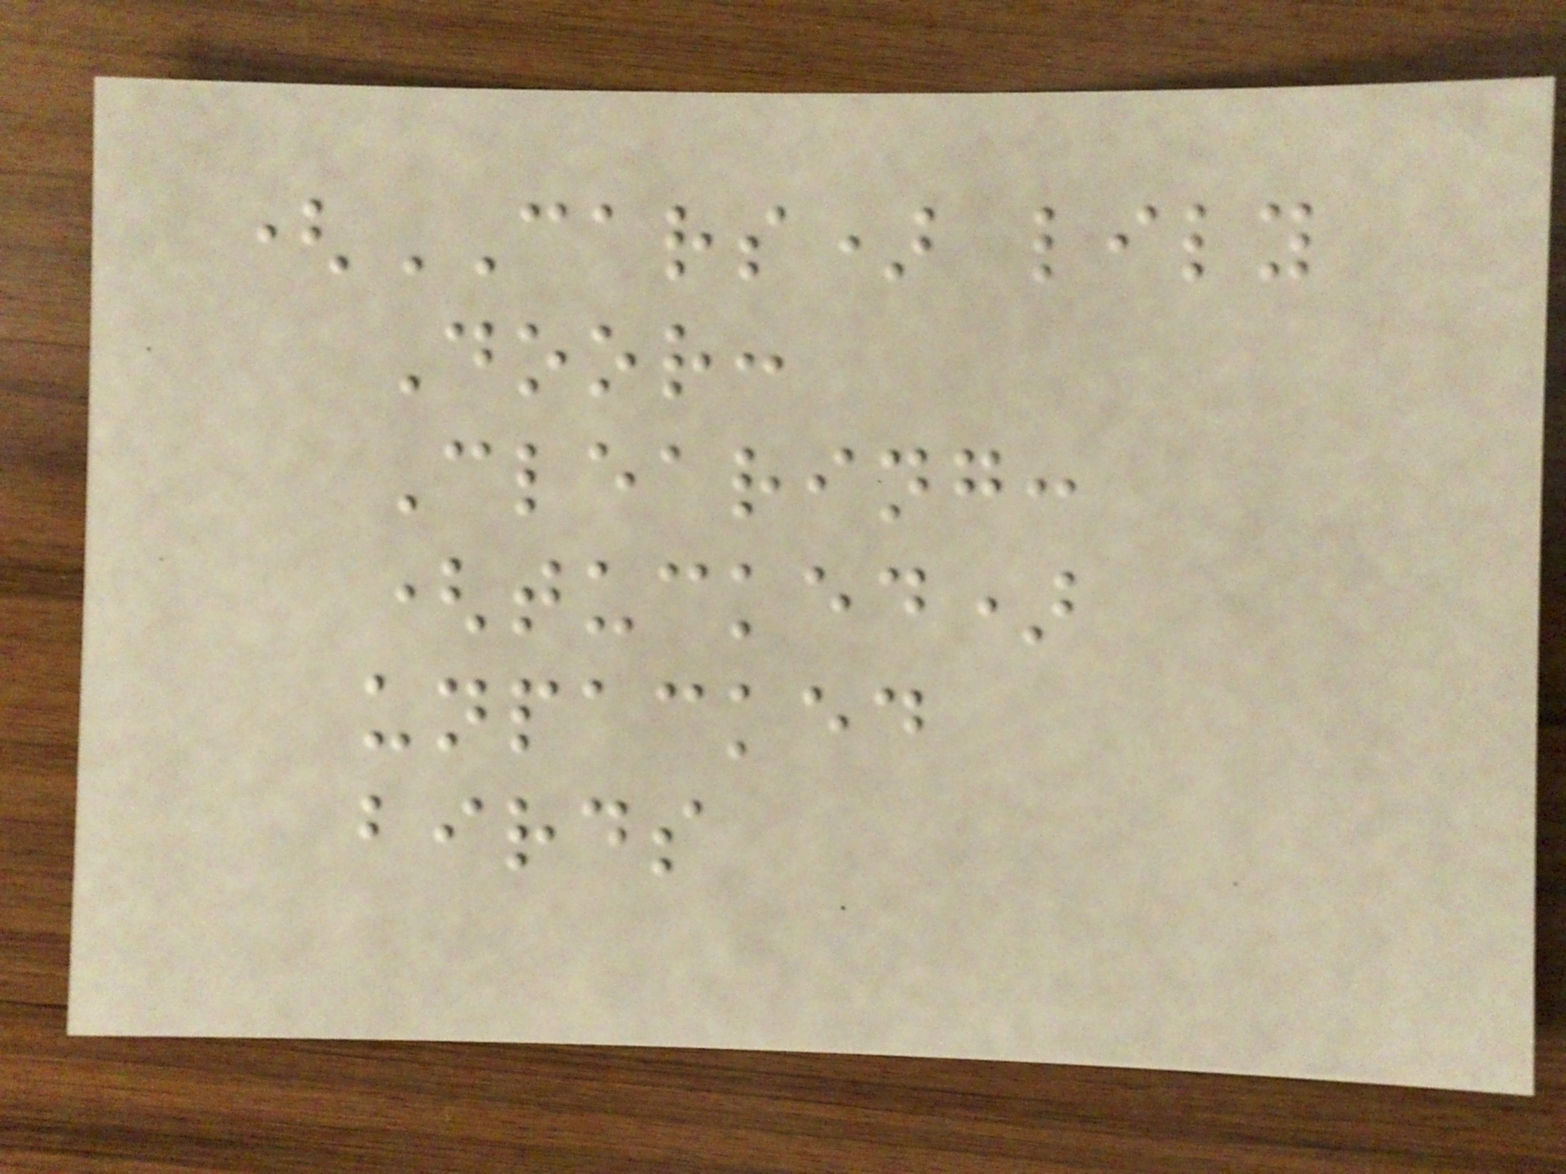(CARS) lily
Door:
Clearing:
(tucked)
unpacked
birds
